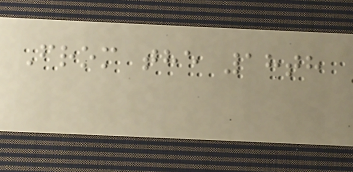From the 18th
